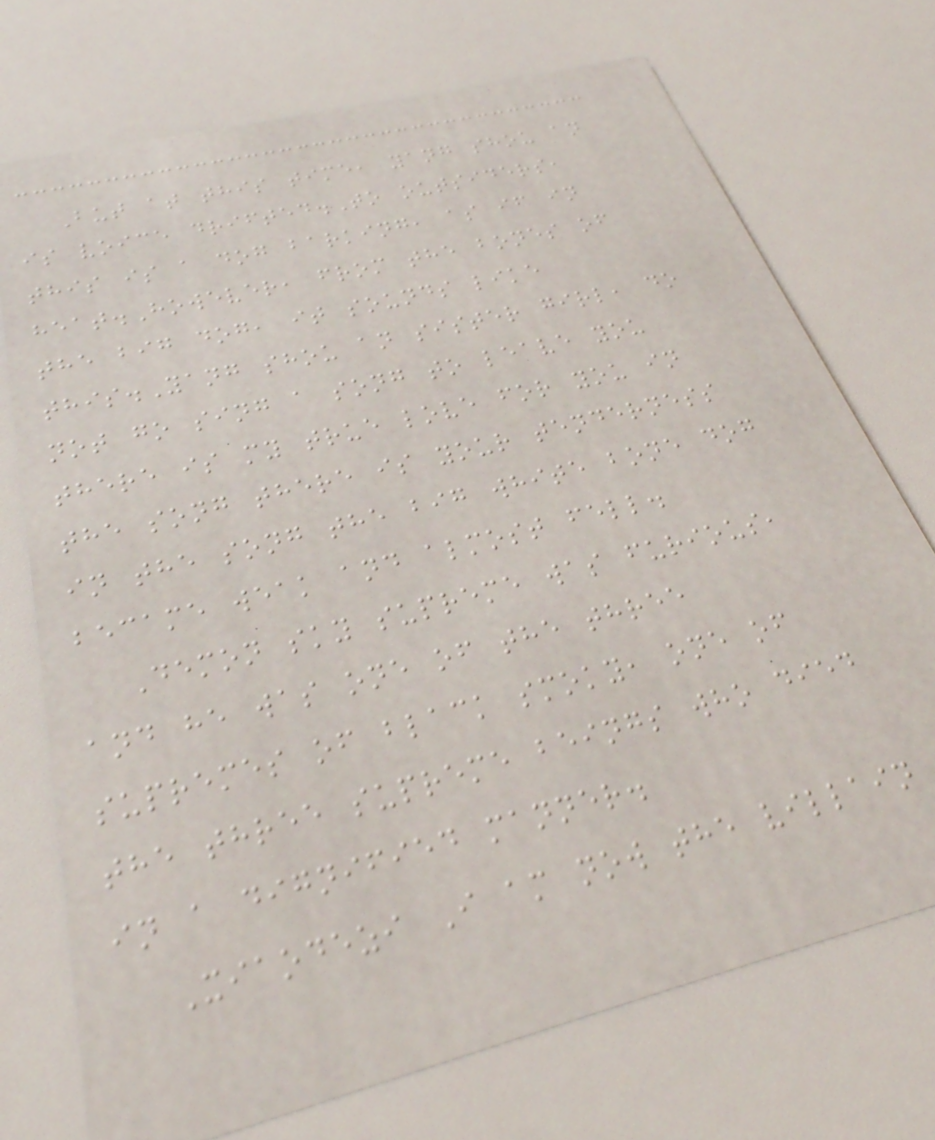But at this time, yang shou an
is voice drifted.To outsiders,
this is a dog barking, as if in
heat.However, from the bones of
the big dog, it sounds like
this.Yang shou an sister girl, do
not go sing a song to leave you
there is my true love for you in
the song there is your tenderness
in the song the big white bone dog
became weak and almost fell.
Demon sky supreme was furious,
and he was one of the three
supremes of black smoky, one of
the three supreme beings who died
in a dignified manner.
Xiaodezi I am now the villain
